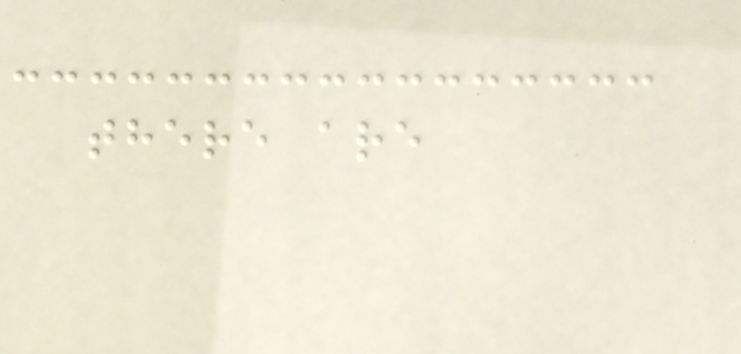there are
